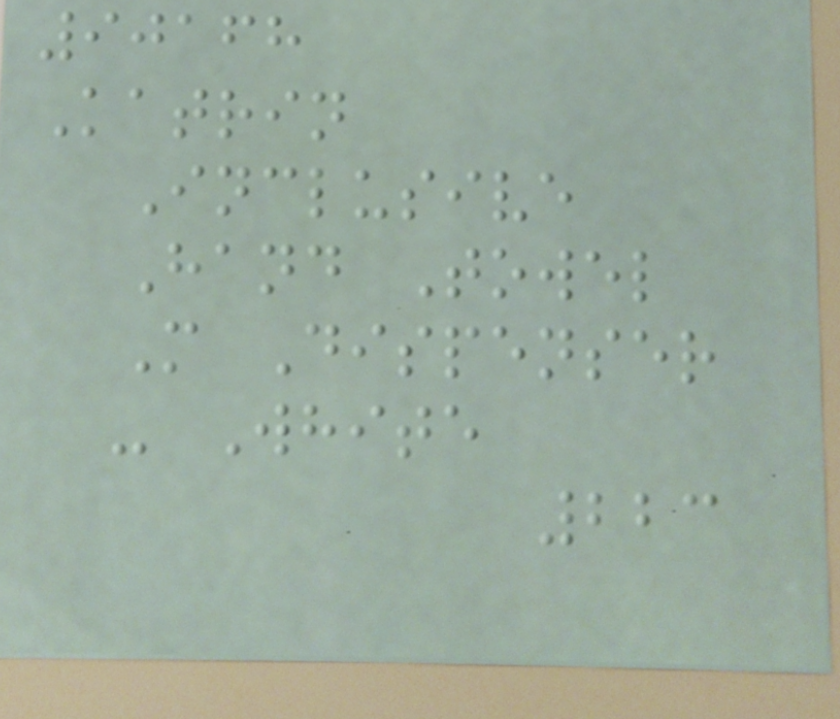90168
Katrin
Inclusive
Hand Towel
M Dispenser
- White
223
